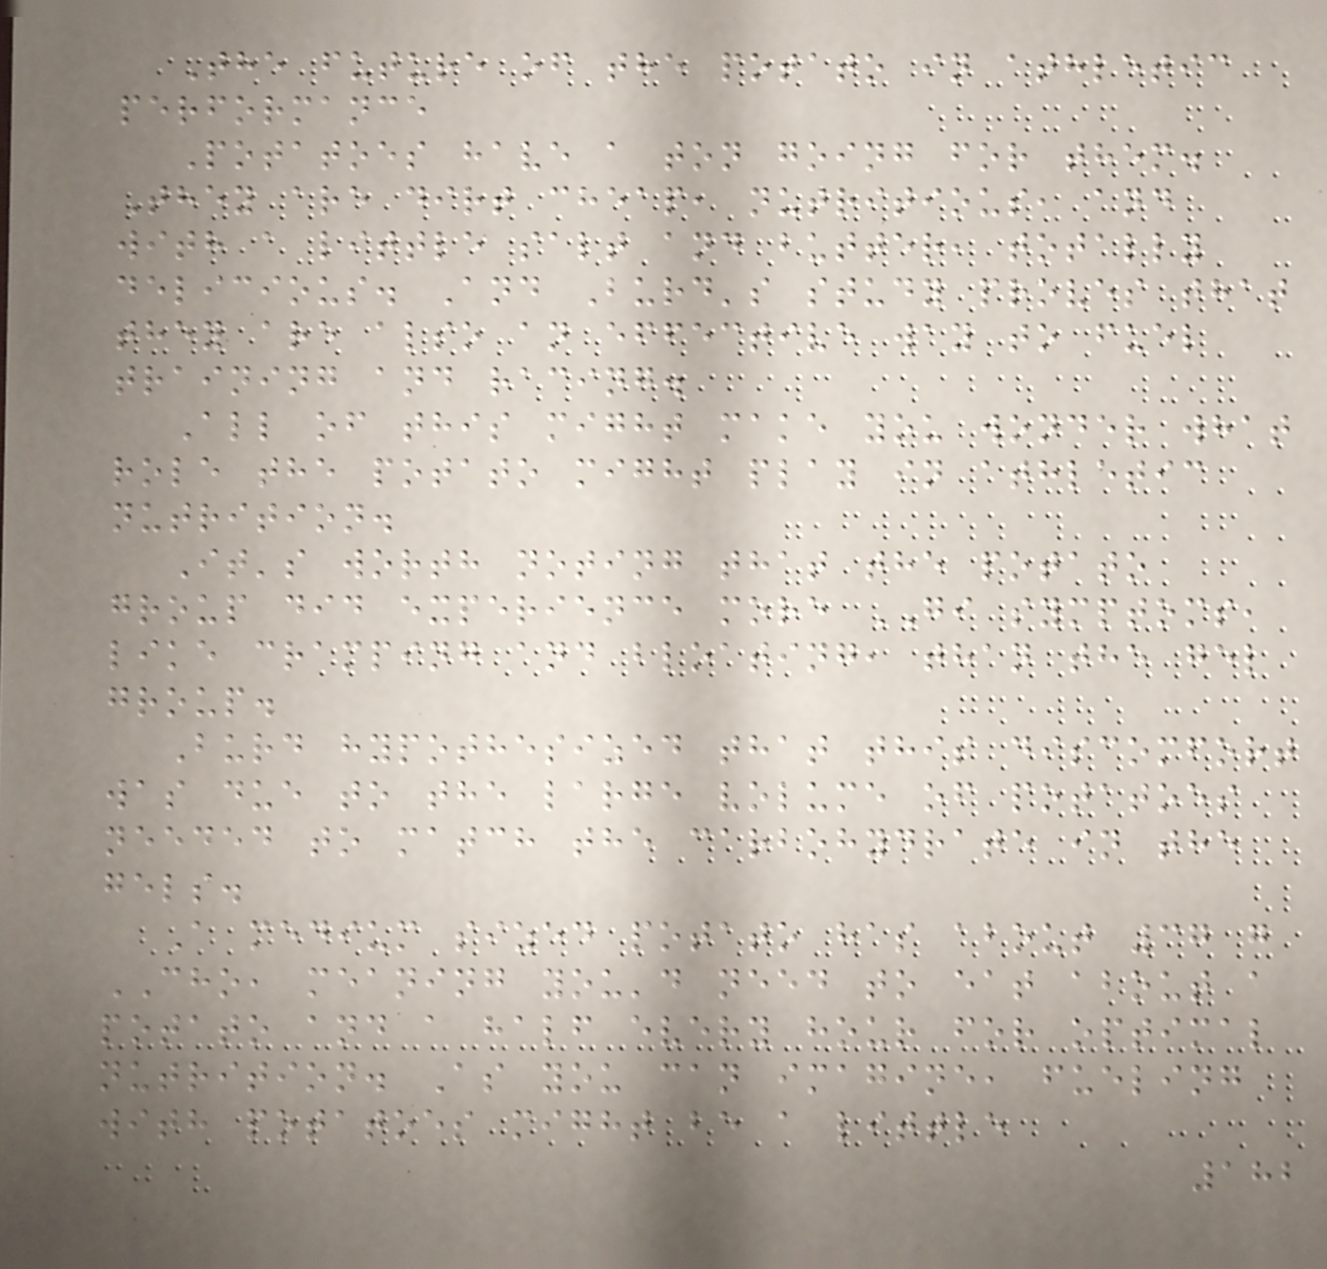The future of the potato in athletic
performance
Potatoes have a ton going for them.
They are dirt cheap, nutritious, and
with a little salt and butter, totally
delicious. And Burd's study proves that
they are also an effective way to fuel
training and racing.
All of this might make you wonder what
role the potato might play in athletic
nutrition.
It's worth noting that the potato
group did experience more GI symptoms,
like cramping and bloating, than the gel
group.
Burd hypothesized that this discomfort
was due to the large volume of potatoes
needed to match the carbohydrate in the
gels.
A medium sized potato has about 37 g
CHO, meaning you'd need to eat about a
potato and a half every hour for optimal
nutrition. As you can imagine, fueling
with potatoes might be a little
182
